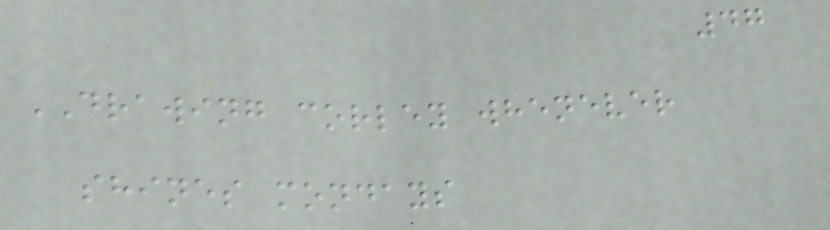47
DRAWING corley whenever
shines mondays
